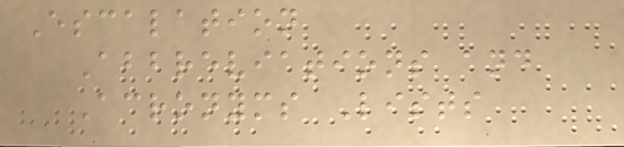Escalation
Abbreviations and
Acronyms Lists
